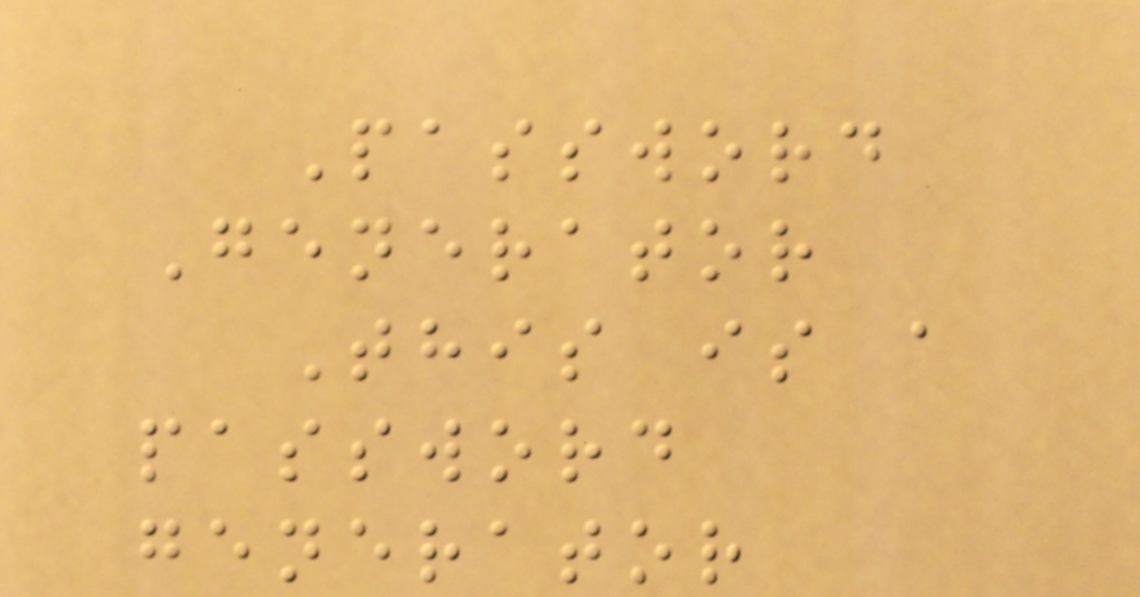Password
Generator
This is a
password
generator
